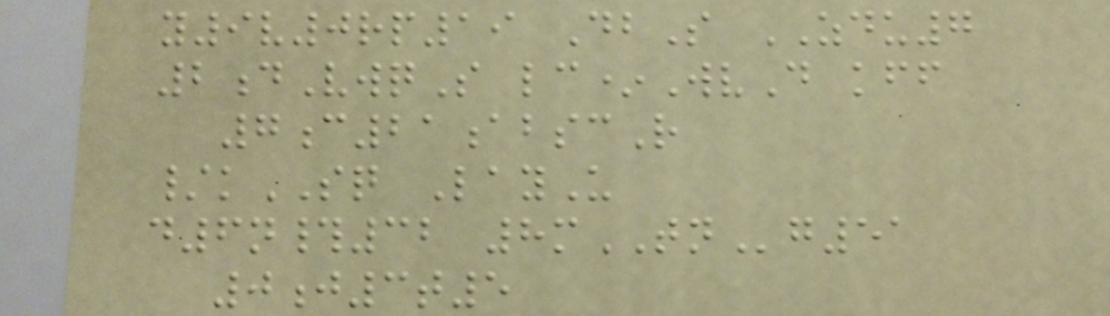y9v0rp19 DbS ZDU7
2dVwqS lc*WvD kff
7c21abscR
/kSQ LayU
d6n#32 8mTNg51
0j3t5
